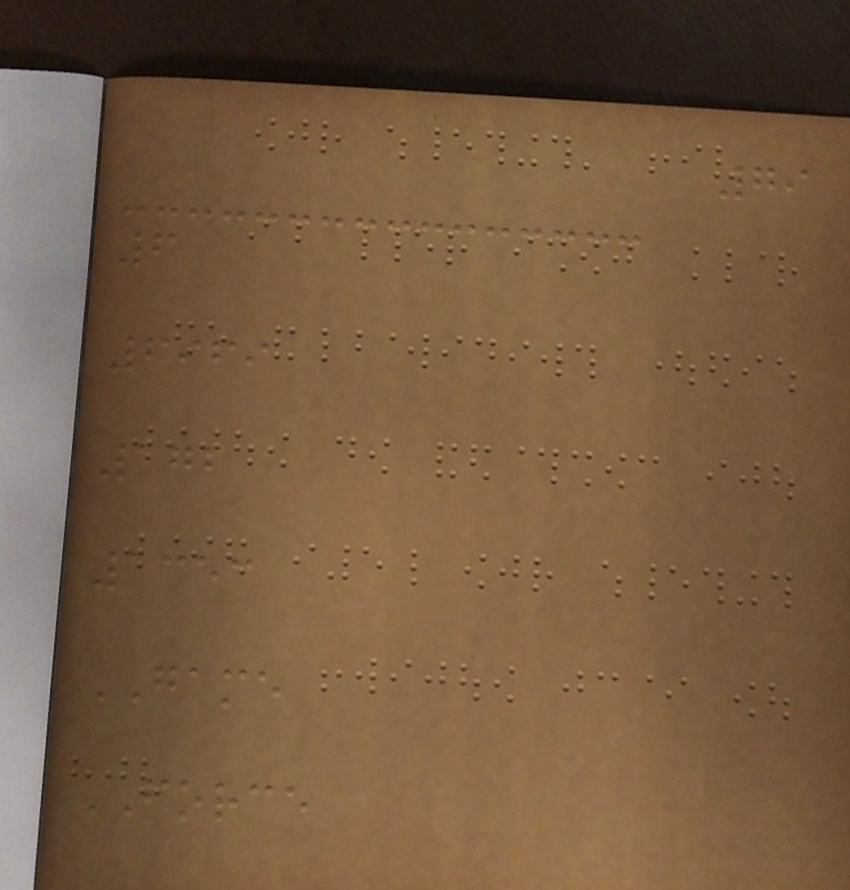79
6
6969
172
1353
GAME
FORCE
